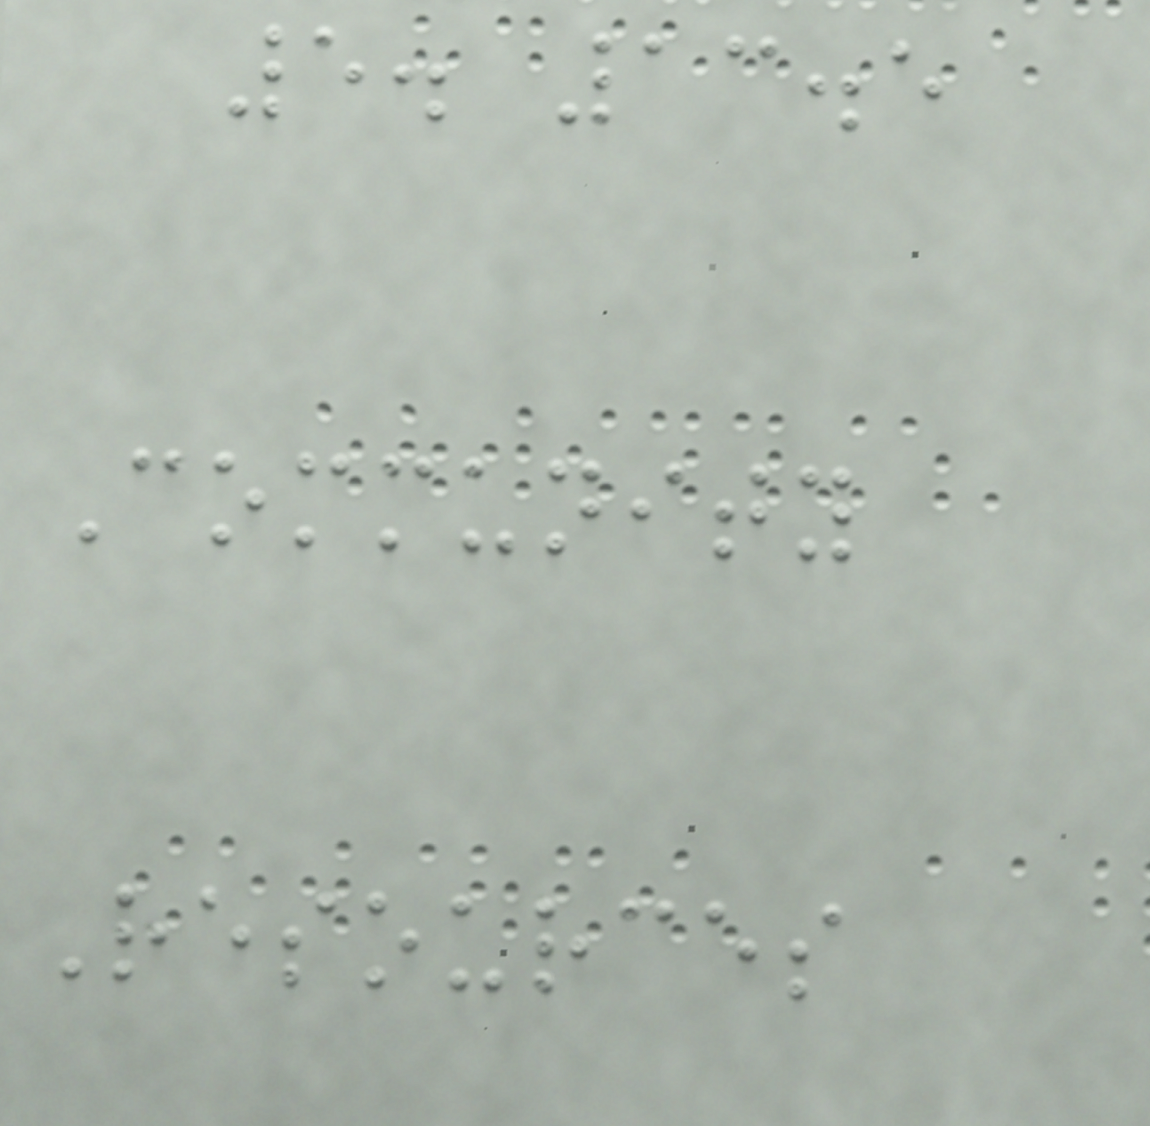5. 13.5
Community
Resources
